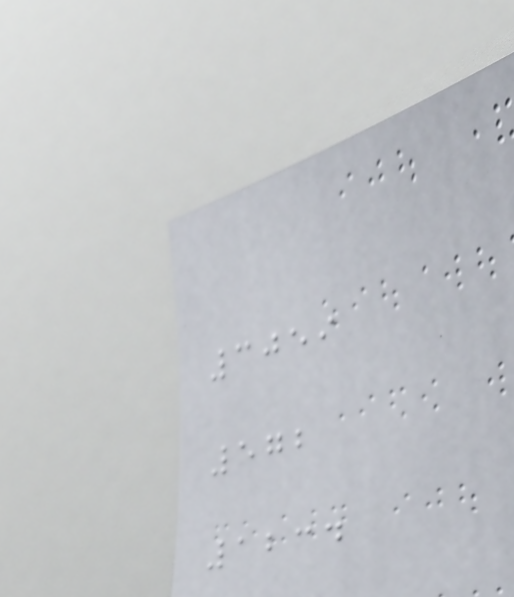3059
572
1234
